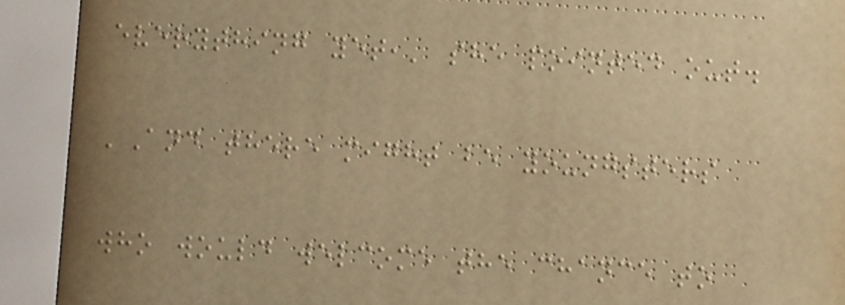everything yet,' she pointed out.
'And there might be youngsters
who would welcome the chance to
